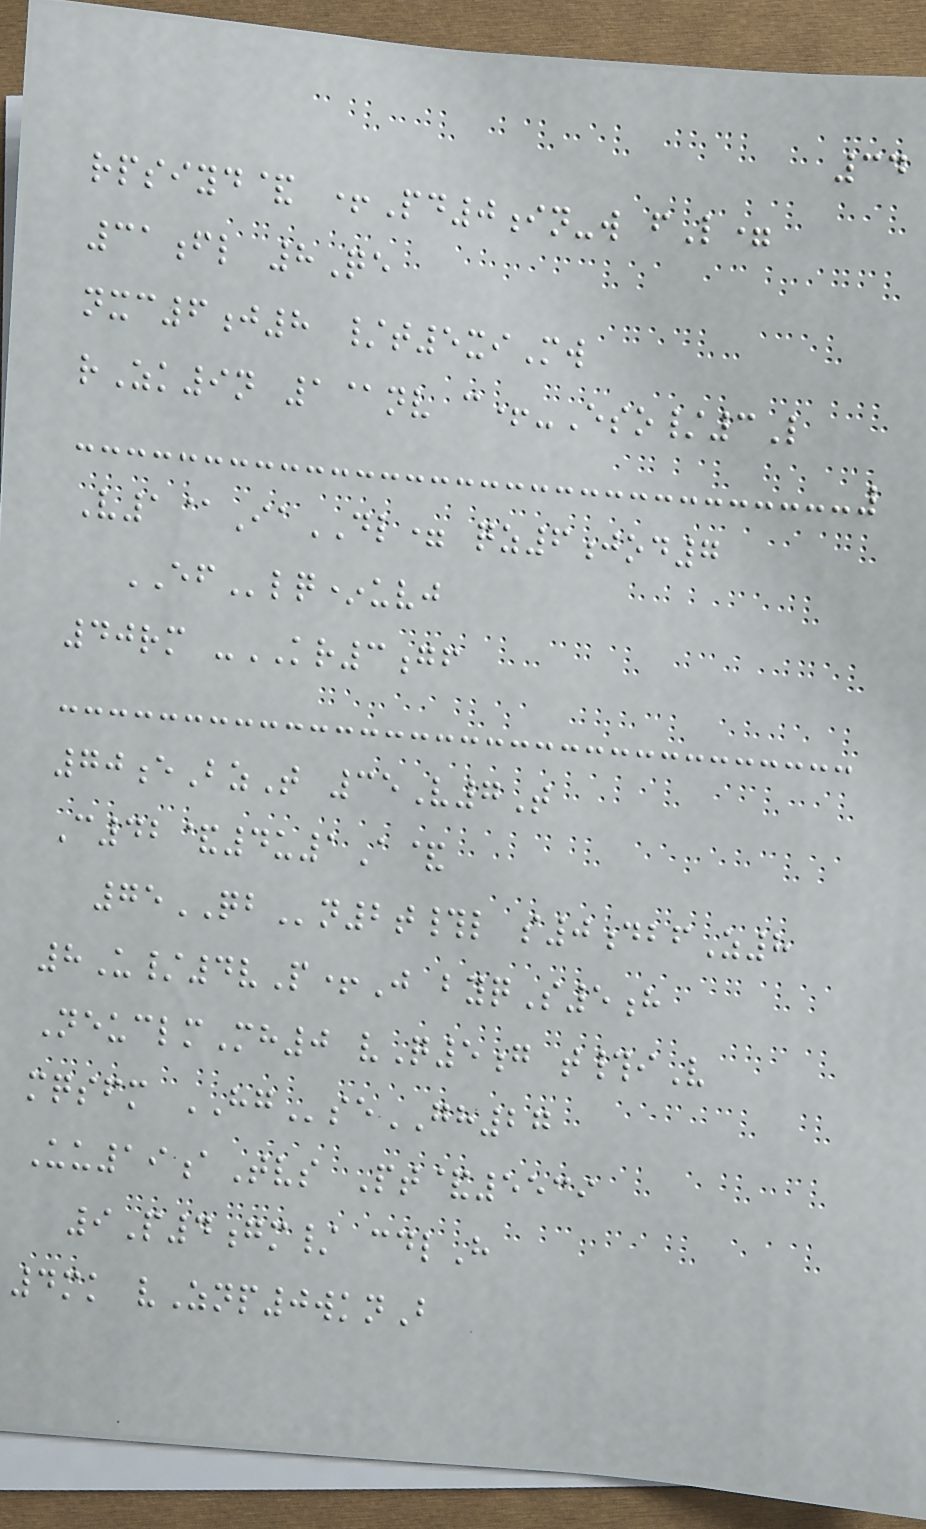34
rpsiyd& +Pd0in-w fL=
31fl 8Qe
nxc6j8 /t5xiMw
rZk9n 1@nv c+-Eso/3L
V1@IaDL= qz6jod7
EFlq*uvj
40rm -KR3gf
70eBzT 35V7T
C42&4u1A&
75QBn2t#l s0dbfZ8
8U/4vP+J byqS5h
NeuclmMh0 vQ5g t#iV
mqsfm HGseGH27
Uu19aTvs Pt&5539
9P4gm/ cdlH
4mk vZnp0wknB
